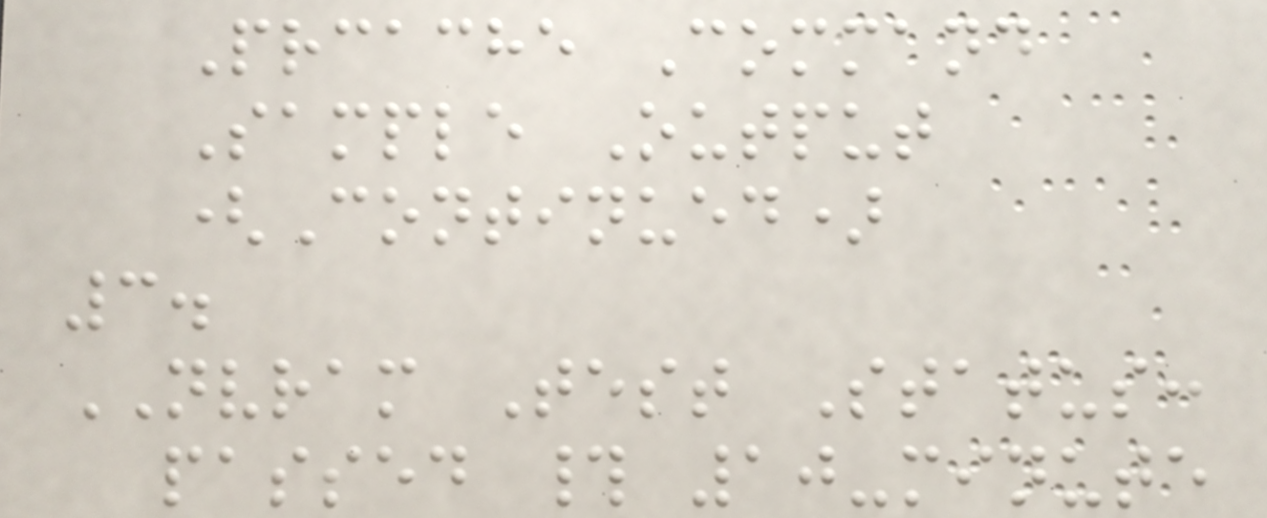Prcache Command
Sample Output
(Continued)
3.
NVRAM Test Status:
passed # 10-minute
